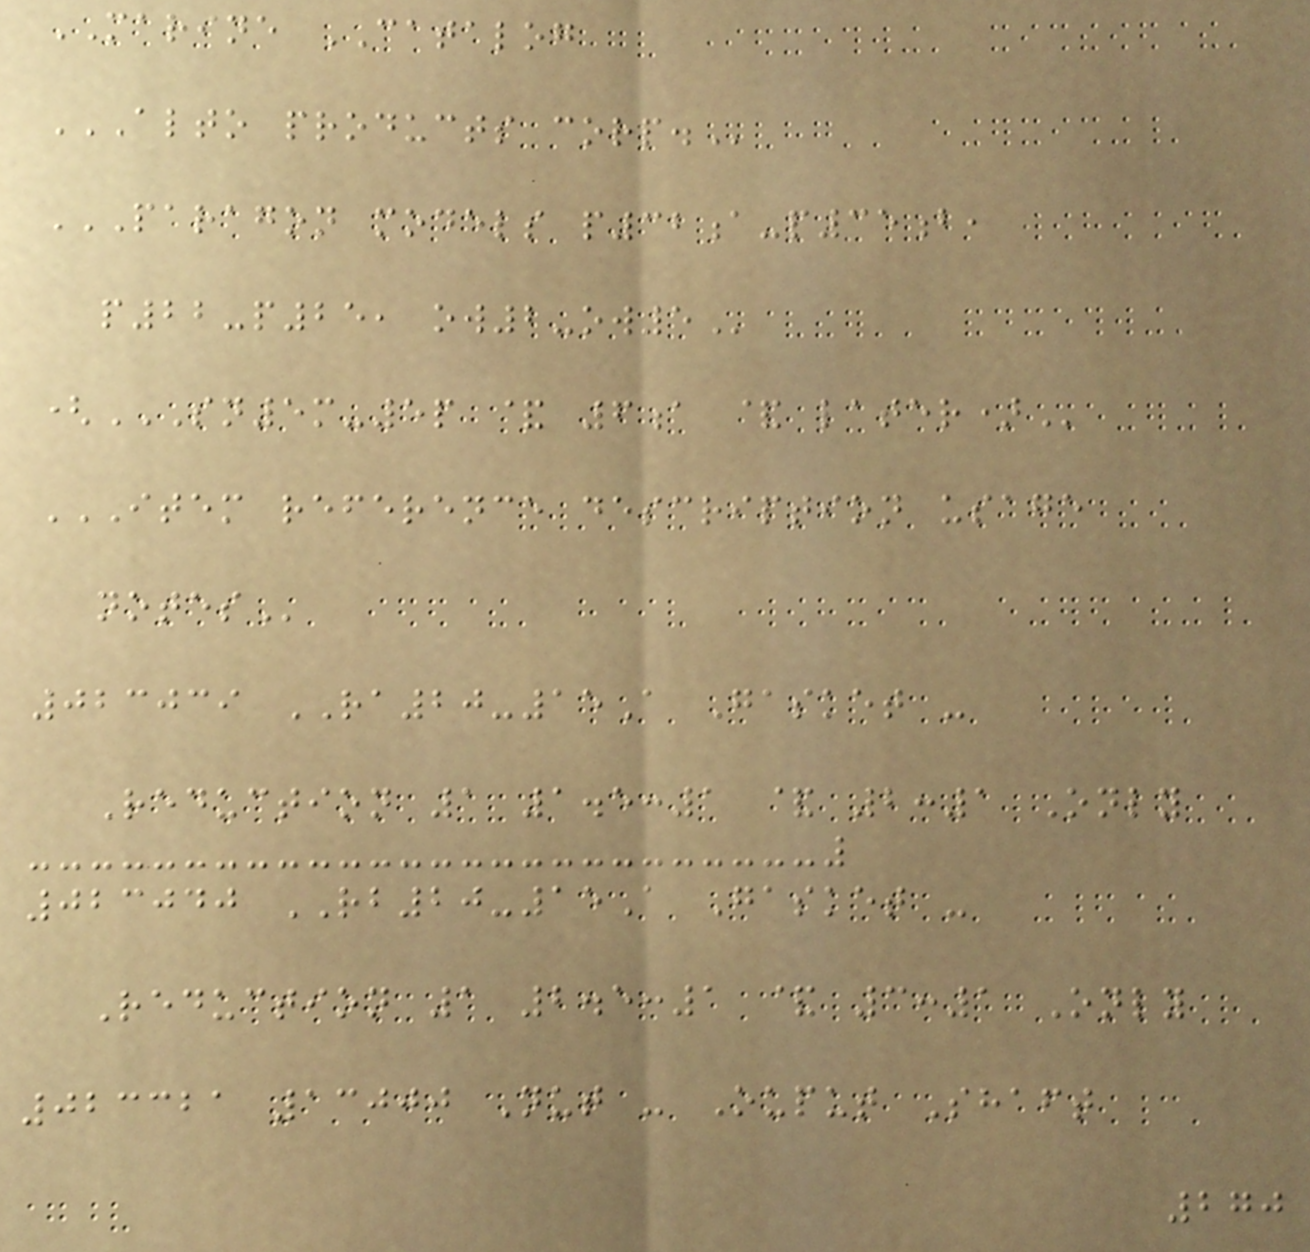MARINE CATALOG
ALTO PRODUCTS CORP.
PARAGON MODELS P32A-P35B,
P22-P25, OW2-OW5
(SN5M-5P & 6A & LATER)
ITEM REFERENCE DESCRIPTION USAGE
NOTES
023039 RA20-15A Gasket -
Reduction 1 1.5:1 & 2:1 Only
023040 RB20-15A Gasket -
Reduction 1 2.5:1 & 3:1 Only
023321 13000 Nut - Ouput Shaft
270
